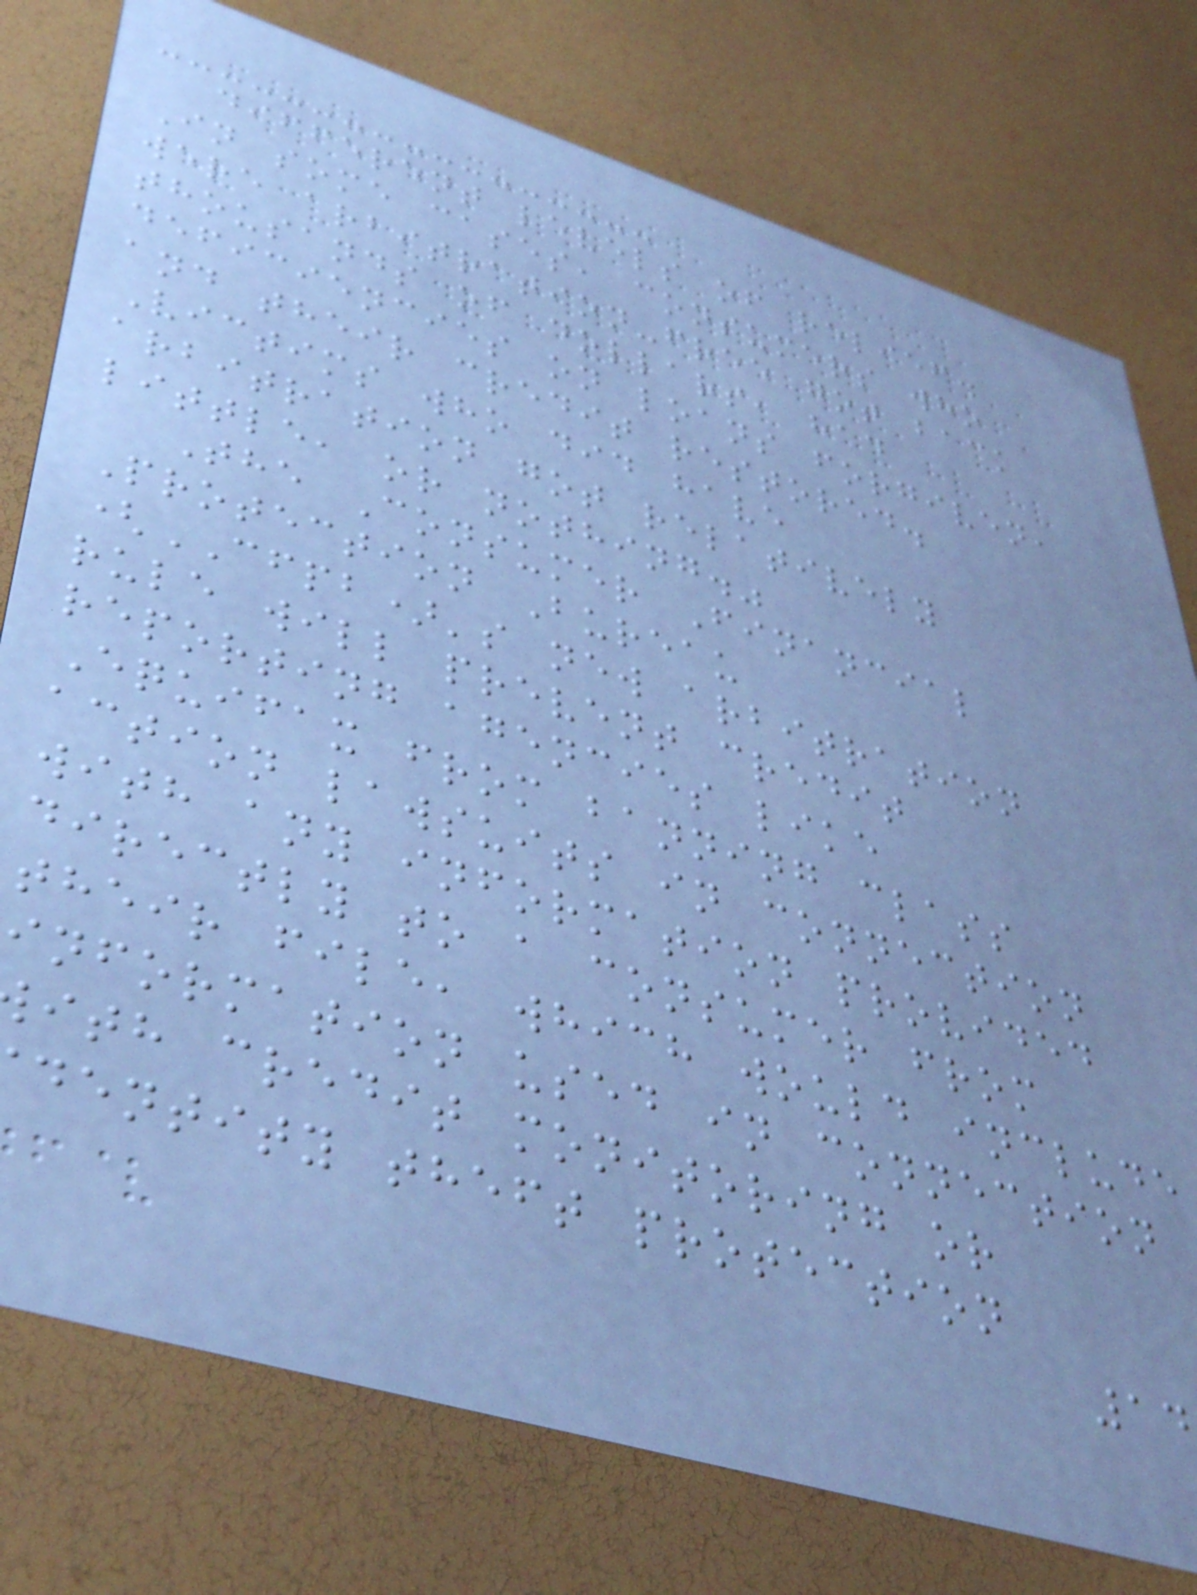different levels of relief.
In some cases, consumers who
were arbitration-free got back
thousands of dollars, had
deficiencies on loans forgiven,
and their credit restored.
Victims who did have
arbitration got relatively
little, or nothing."
The Consumer Financial
Protection Bureau
(CFPB)'s new arbitration
rule will prevent credit
reporting agencies like
Equifax from banning class
action lawsuits in connection
with any information provided
directly to a consumer from
their file, which would include
information used in connection
ith credit monitoring or
dentity theft protection
